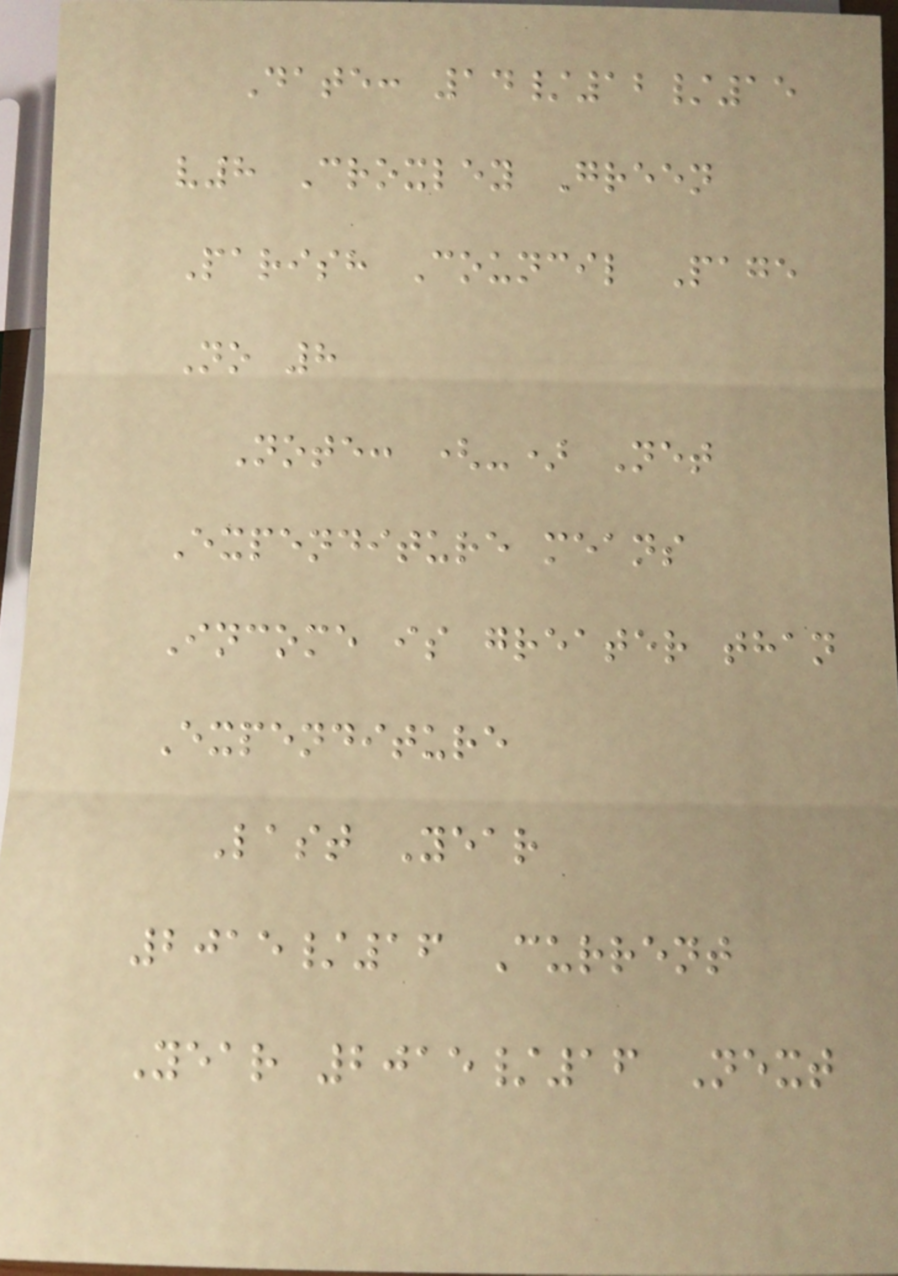Date: 14/12/15
v8 Croxley Green
Parish Council Page
No 8
Note: (-) Net
Expenditure means
Income is greater than
Expenditure
Last Year
2015/16 Current
Year 2015/16 Next
